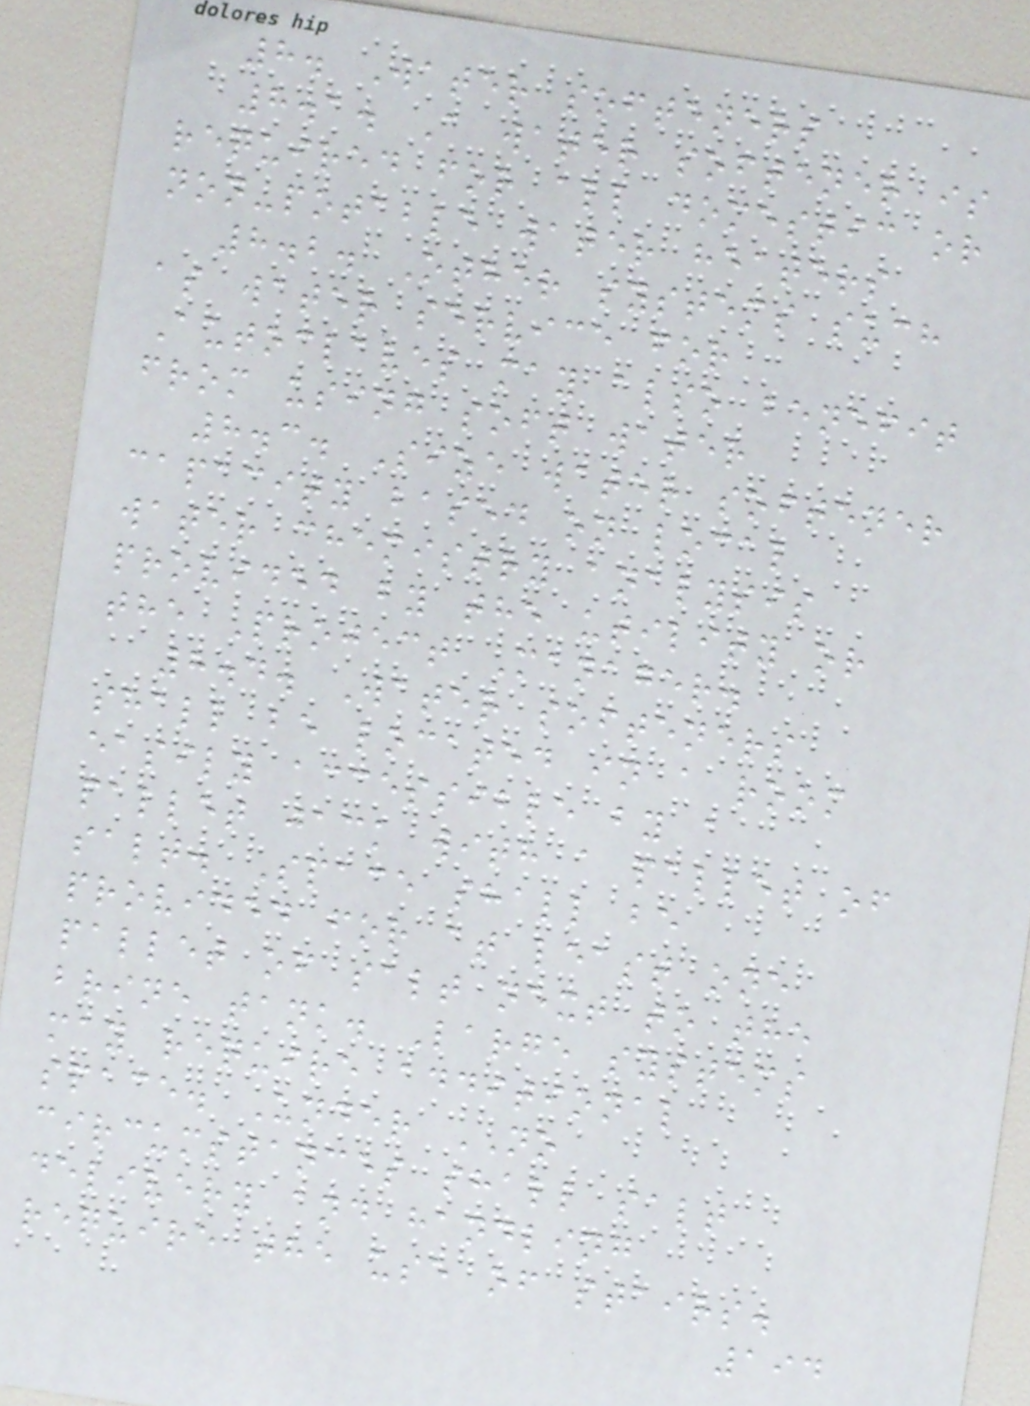8. Water softeners
8.1. A water softener is
required for all domestic or
non-potable water heaters
8.2. Other systems such
as water service for
Autoclaves may also benefit
from using soft water
8.3. Size water softener
capacity based on local
water chemistry analysis
provided by the utility or
the Project Manager.
8.4. Water softeners
shall be located in a room
easily accessible by a
pallet jack with a pallet of
salt. Space shall be
provided for at least one
pallet of salt next to the
brine tank. Large systems
may require additional
space. Under NO
circumstances shall salt
delivery and handling
require the use of stairs.
194
